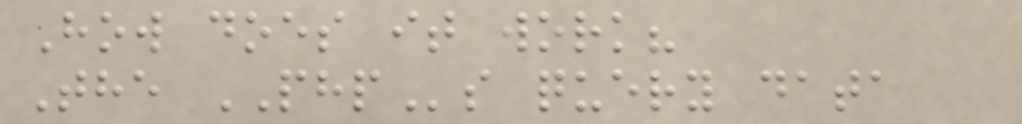How does it work?
The PHPs query data
